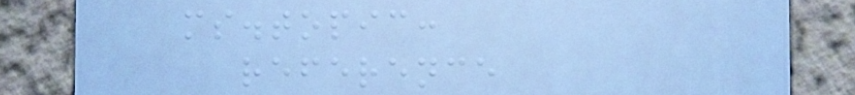ms.topic:
reference
